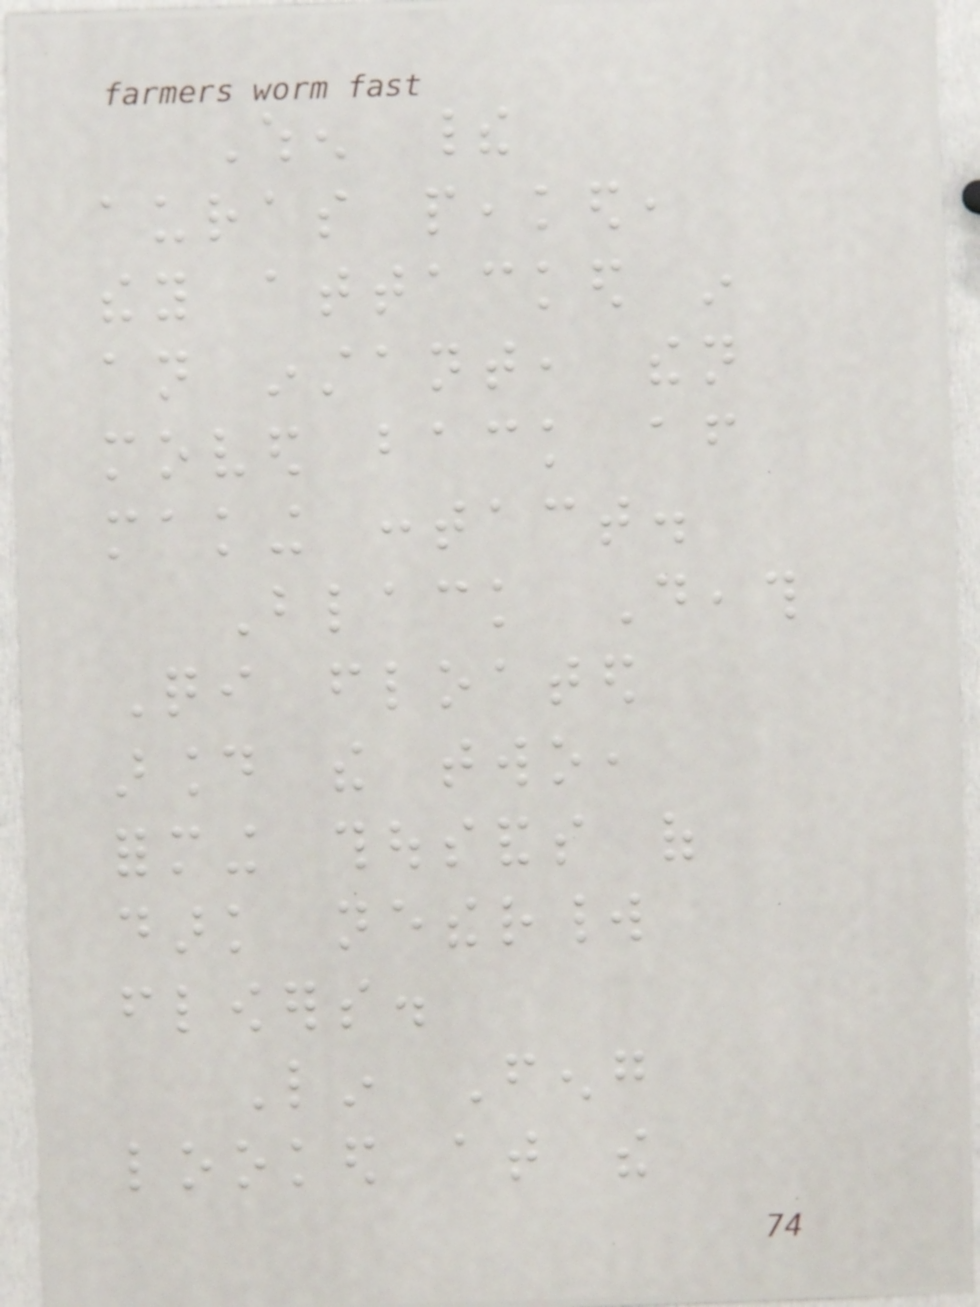When their
auras peaked,
they attacked in
an instant, then
moved back after
making contact.
Black Death
Qi floated
around the two,
forming thousands of
dark netherworld
flowers.
Lin Feng
looked at the
